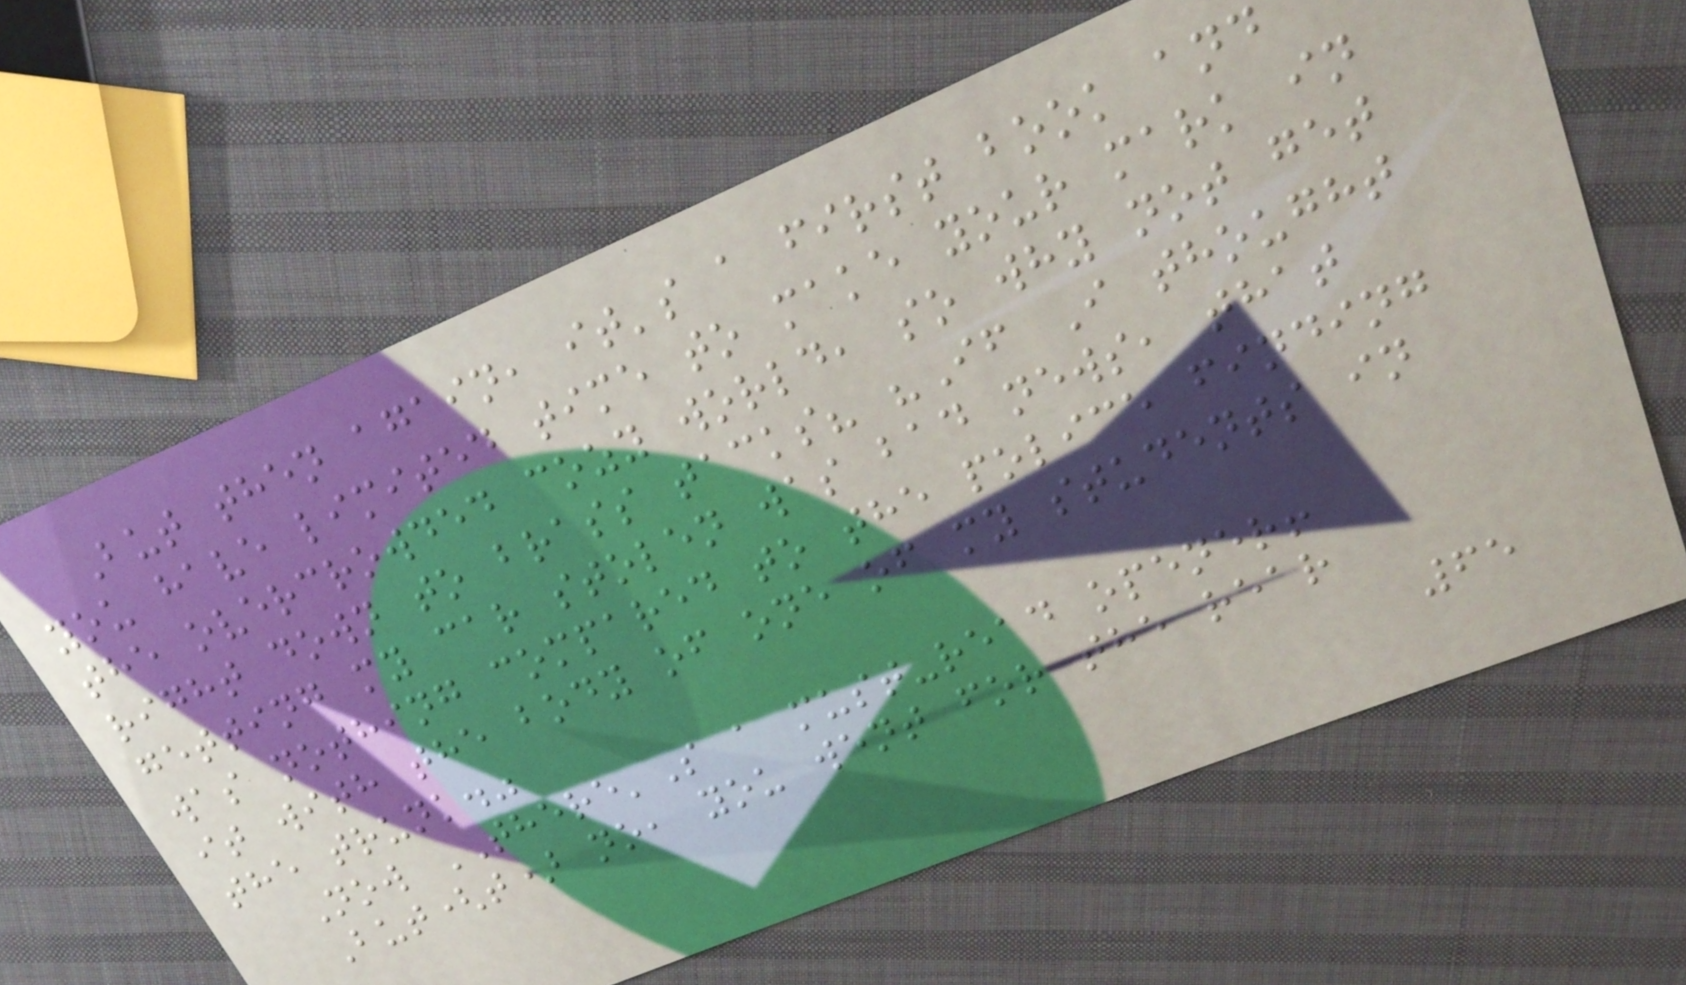But then again, it's a first book and
you have limited time to make your mark in
the overcrowded cozy world, so why not get
right down to brass tacks? "If I thought
getting my car stolen was bad news, that
was nothing compared to the police finding
it with the body of one of my students in
the trunk."
Now THERE'S a must-read opener!
But(t) no, you went for the rear
65
